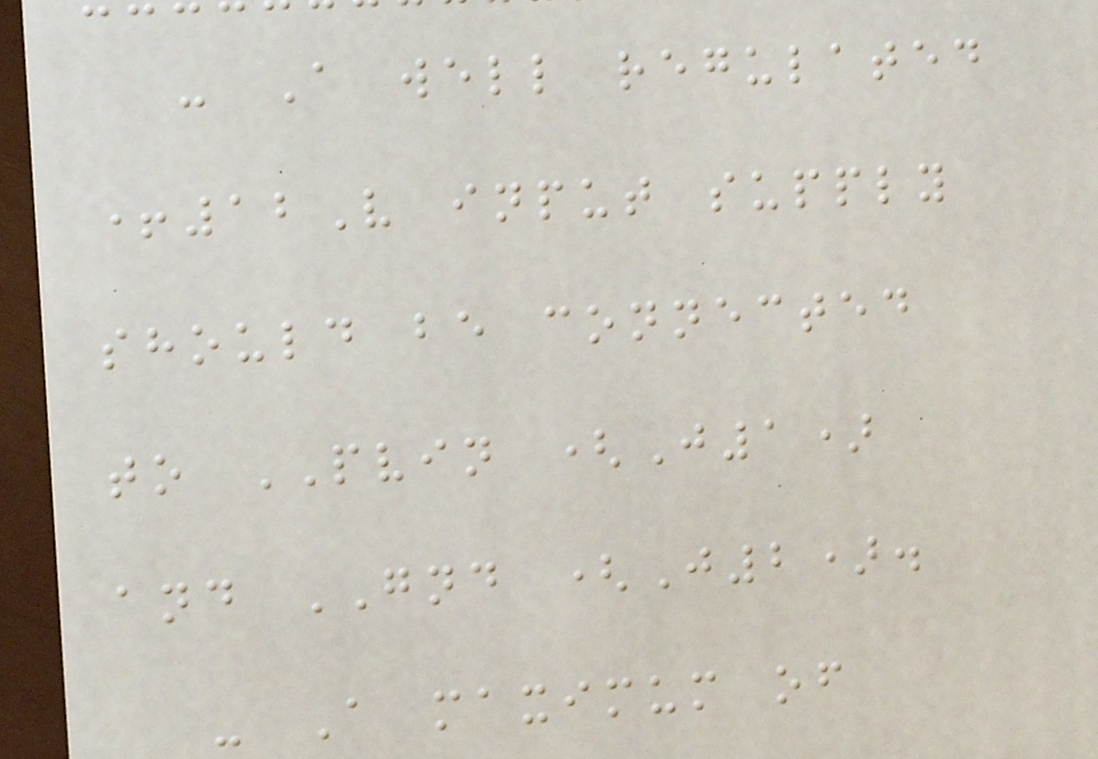- A well regulated
+12V input supply
should be connected
to PVIN (J1)
and GND (J2).
- A maximum of
